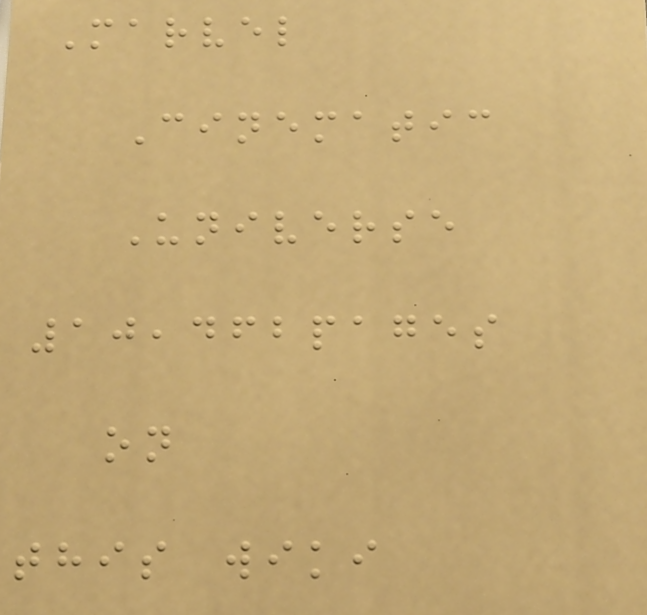Marvel
Cinematic
Universe
10,462pages
on
this wiki
